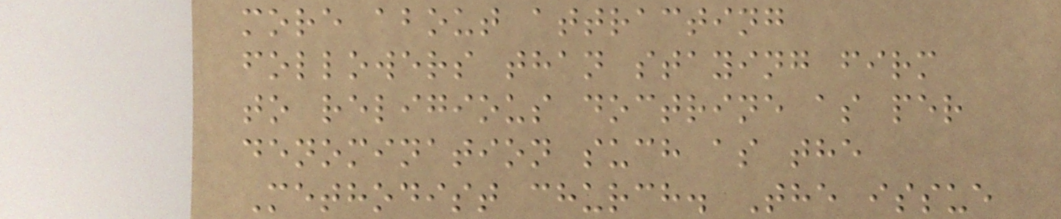more about attracting
followers than staying firm
to religious doctrine as per
denomination such as the
Methodist church. The issue
